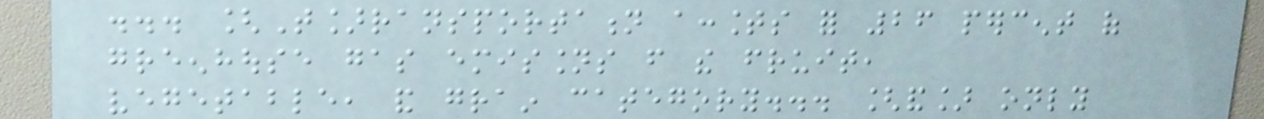... [T]ransportation accounts for 26 percent of
greenhouse gas emissions from the fruit,
vegetable, and grain category... [and] only
